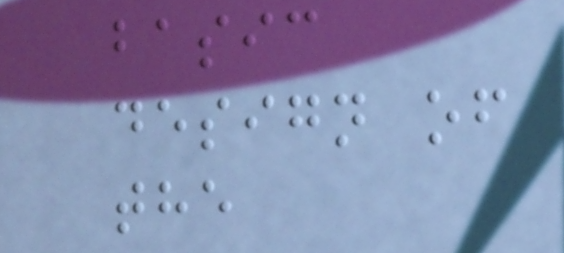basic
design of
the
